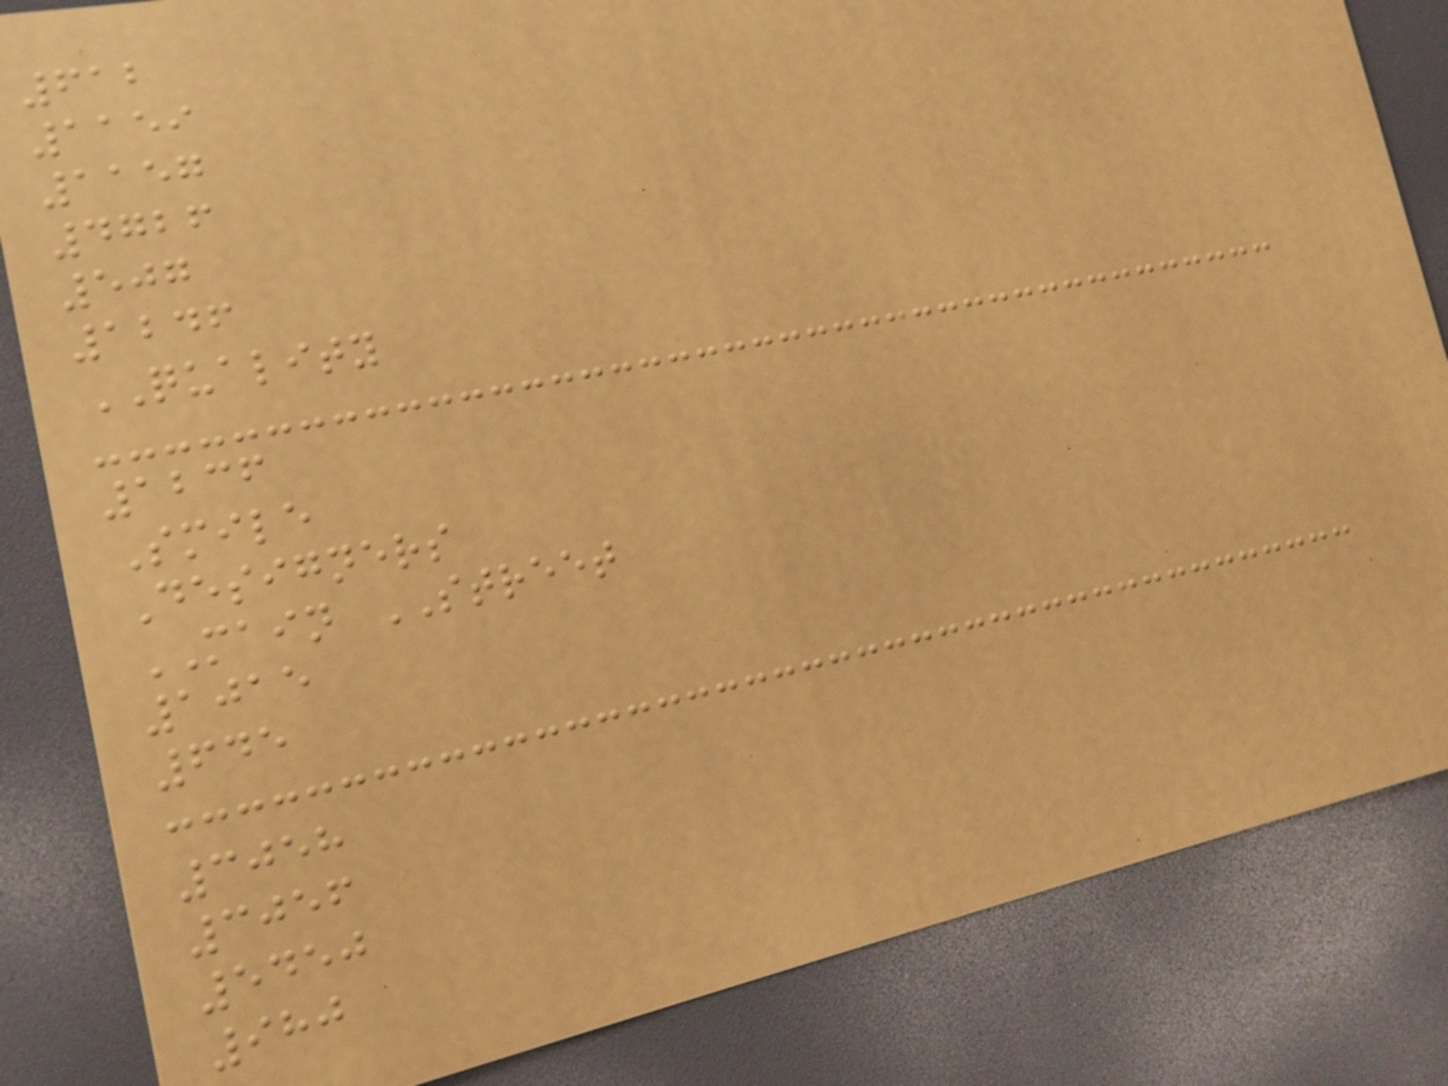612
1159
1157
4726
507
1246
QUALITY
1236
Smile
Designers
MAIN STREET
1015
645
3058
3056
5450
980
